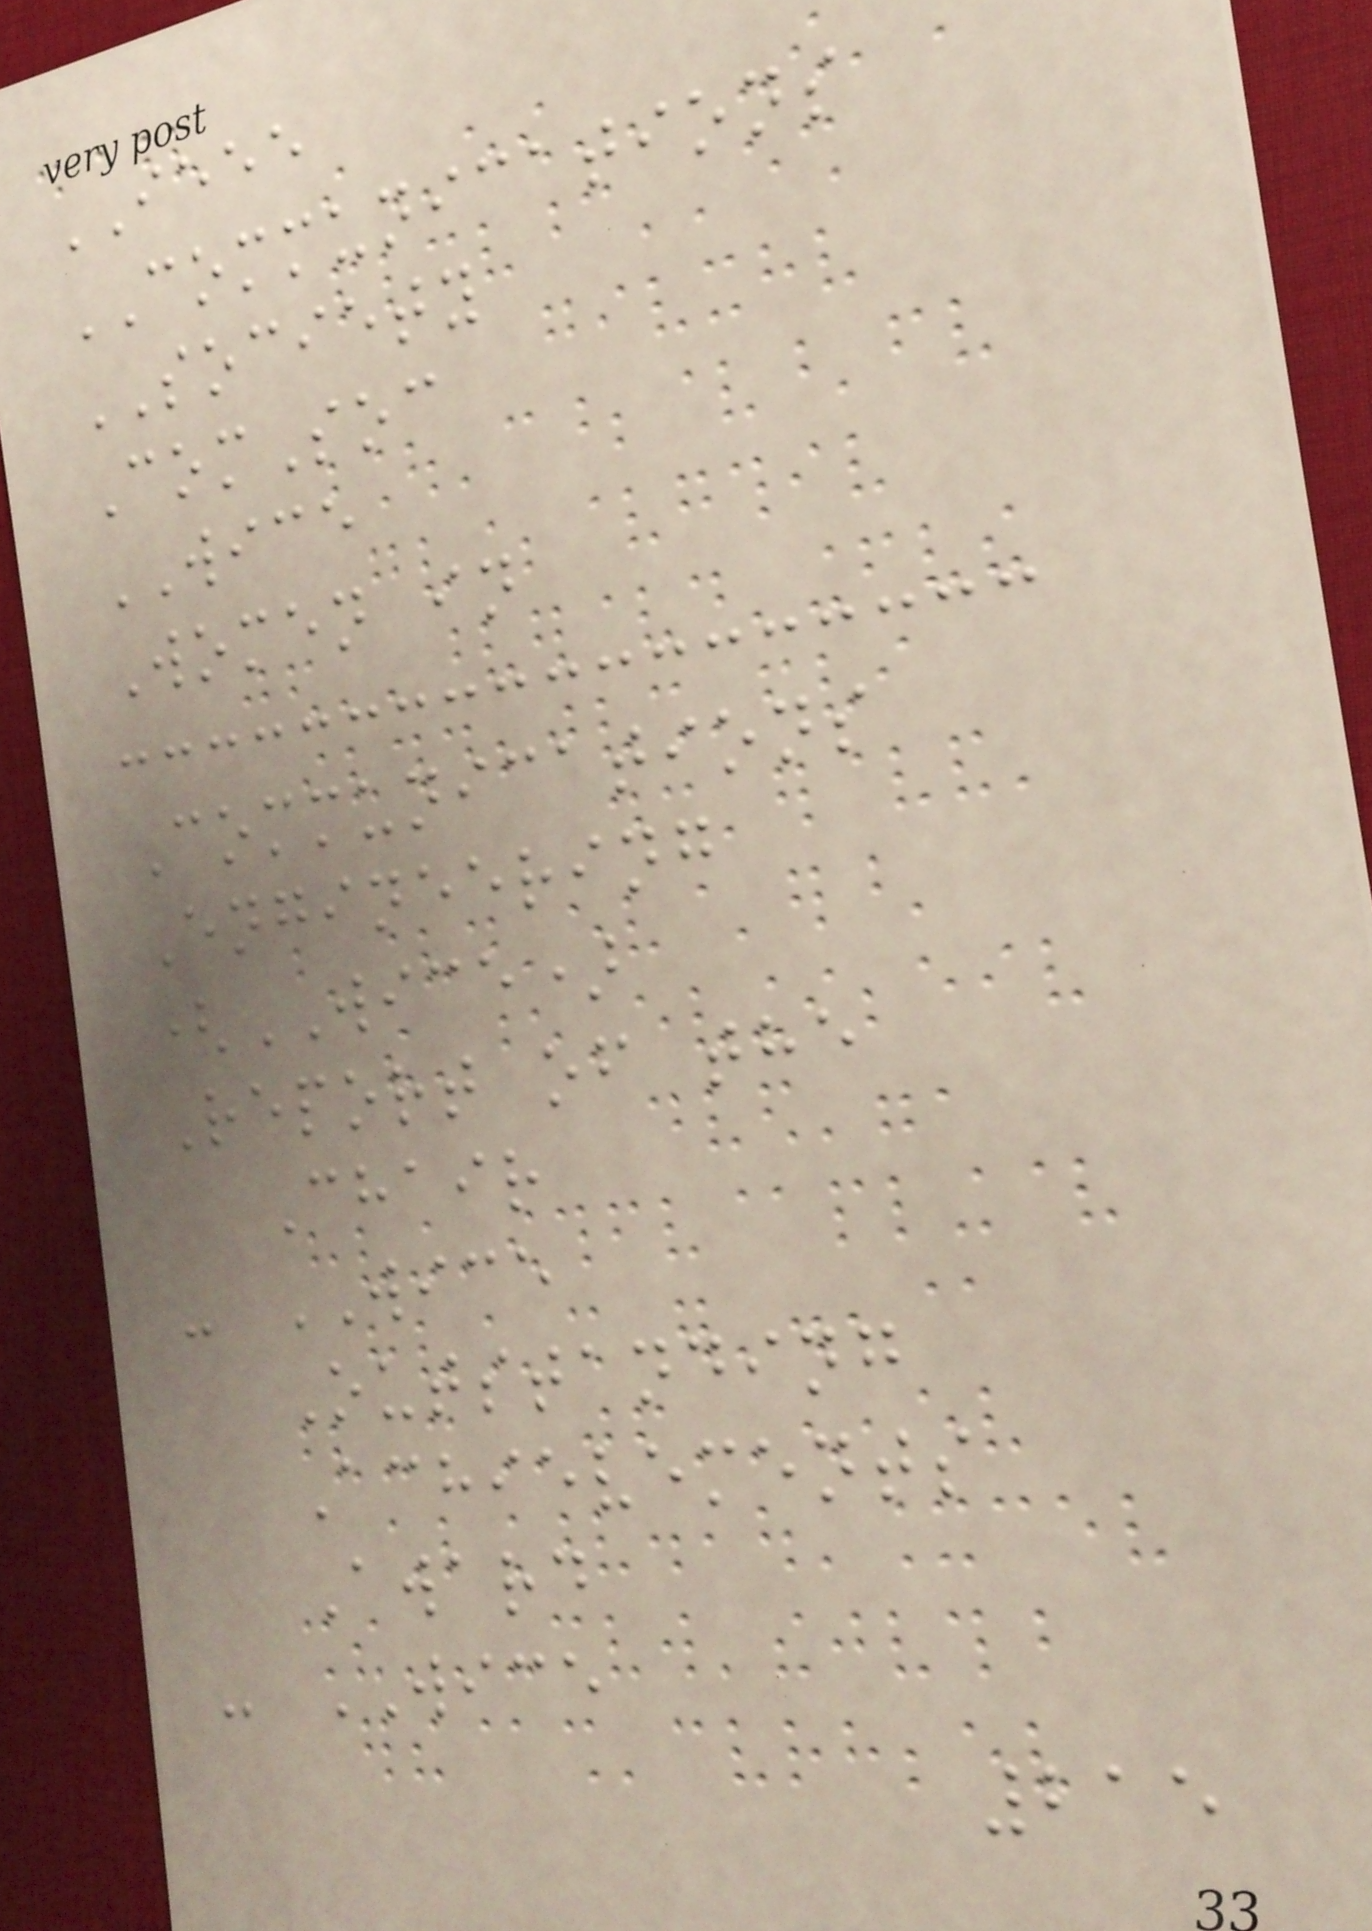IEEE
COMMUNICATIONS
SOCIETY
ComSoc
WICE
Women in
Communications
Engineering
(WICE)
Report of the
Chair
- WICE
Outstanding
Achievements
Award
- WICE
215
